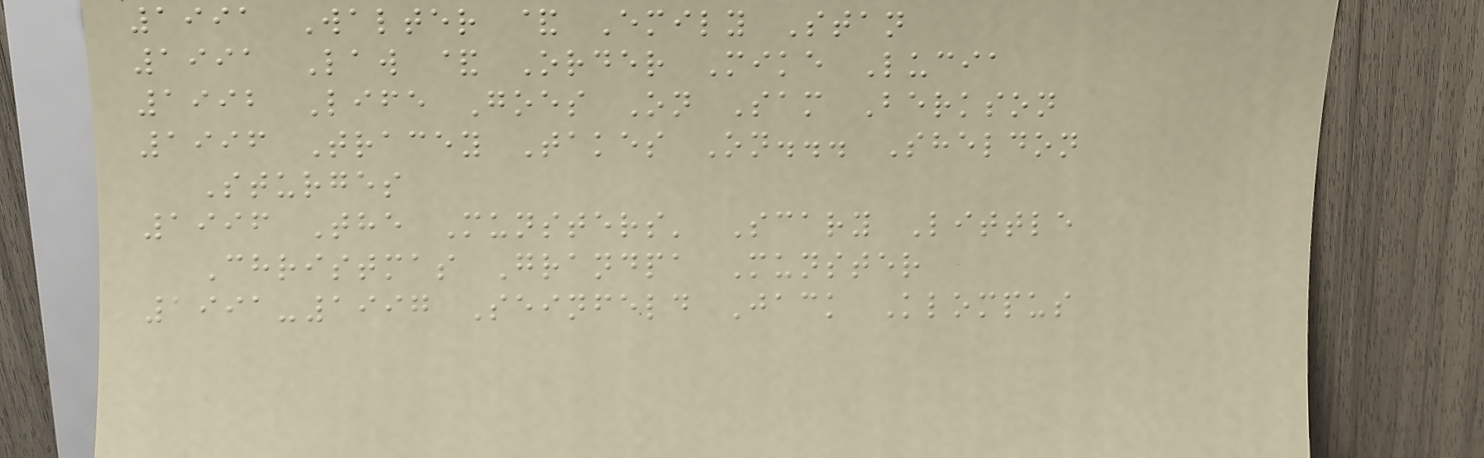1991 Walter & Emily Stan
1991 Law & Order Mike Lucia
1992 Life Goes On Sam Berkson
1996 Tracey Takes On... Sheldon
Sturges
1996 The Munsters' Scary Little
Christmas Grandpa Munster
1991-1997 Seinfeld Jack Klompus
